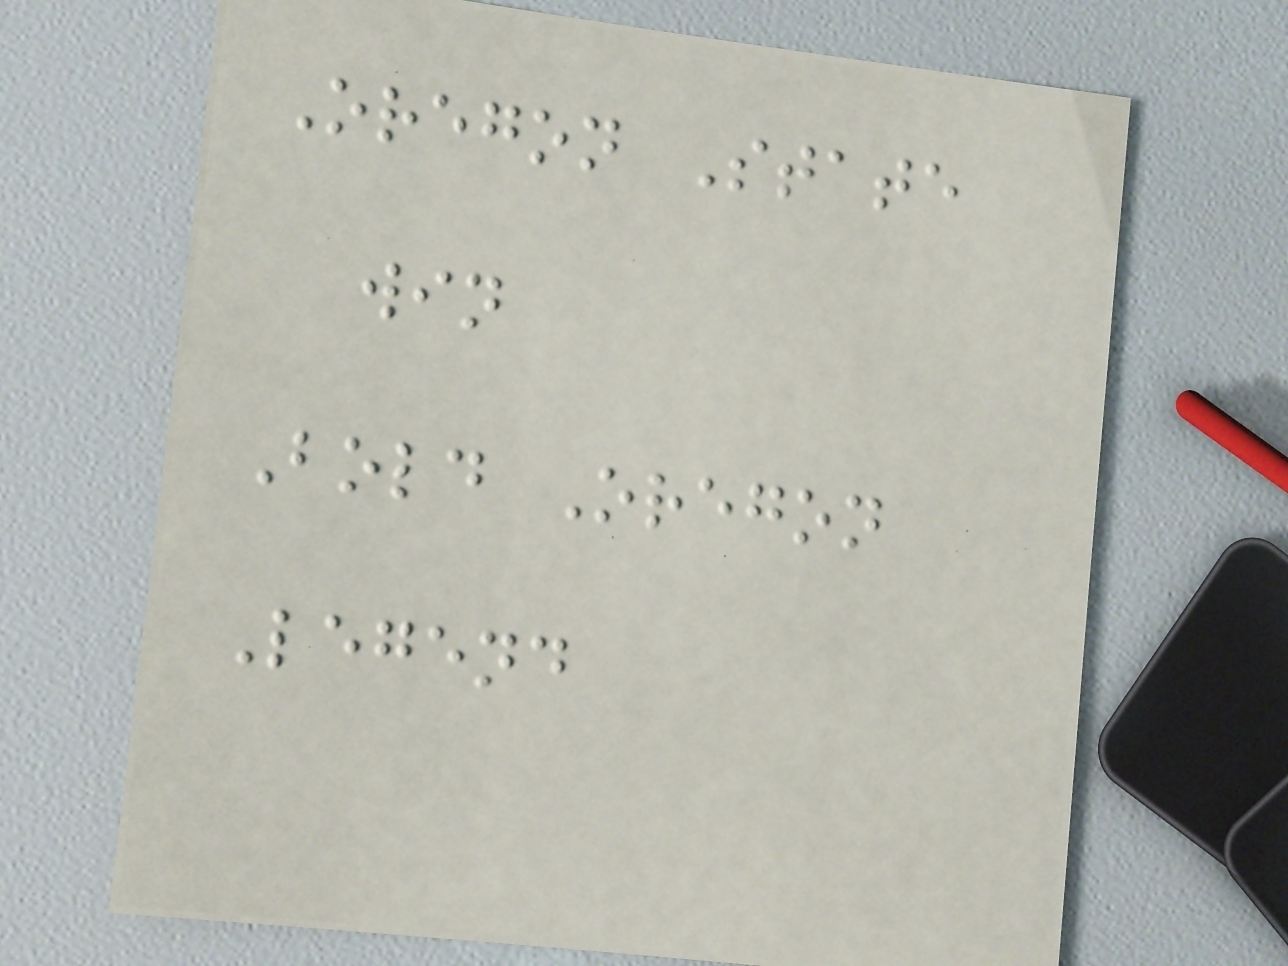Oregon State
win
Bold Oregon
Legend
